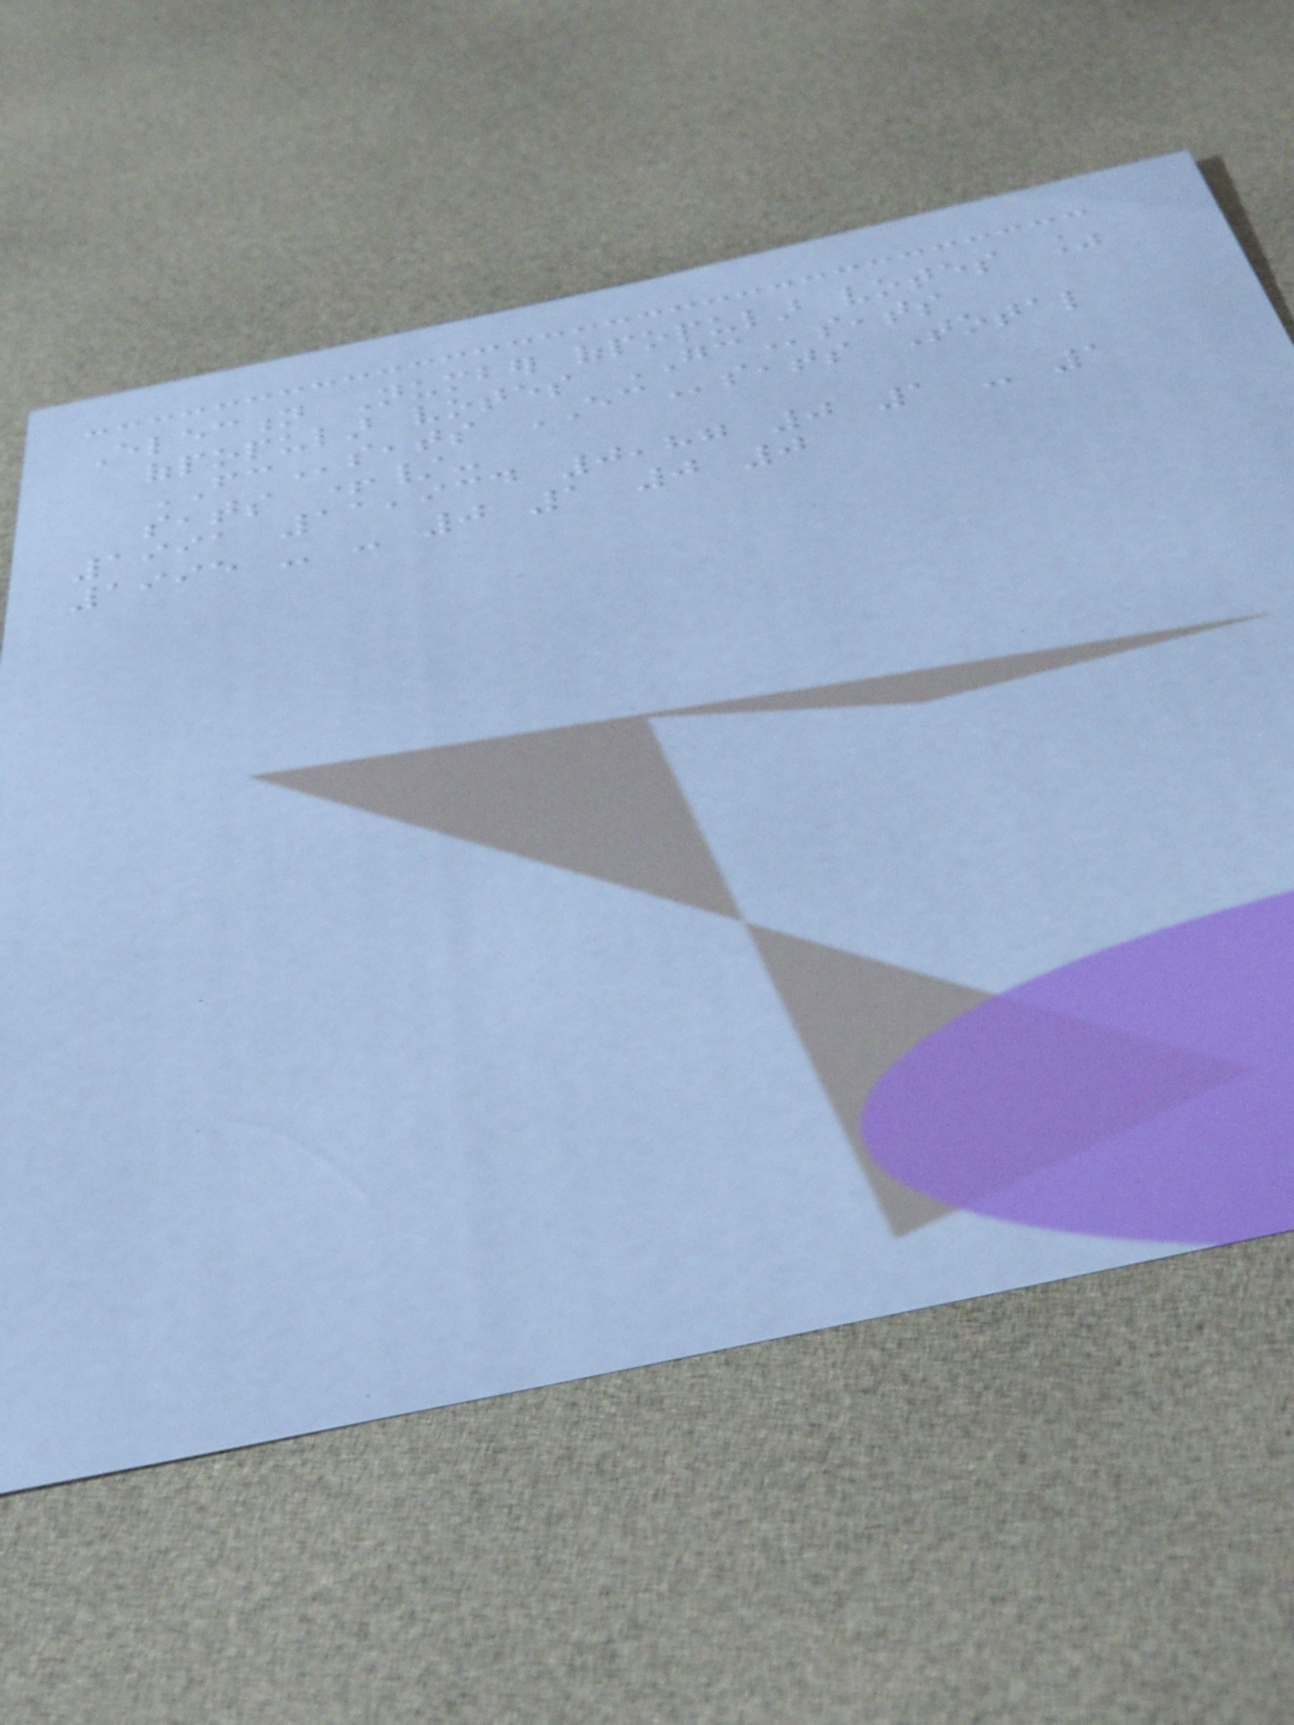Election Number ofpopular votes %
ofpopular votes GCseats
FCseats ECseats Total
seats +/-
1991 11,934 0,87 0 1 - 1
1995 - - 0 1 0 0
